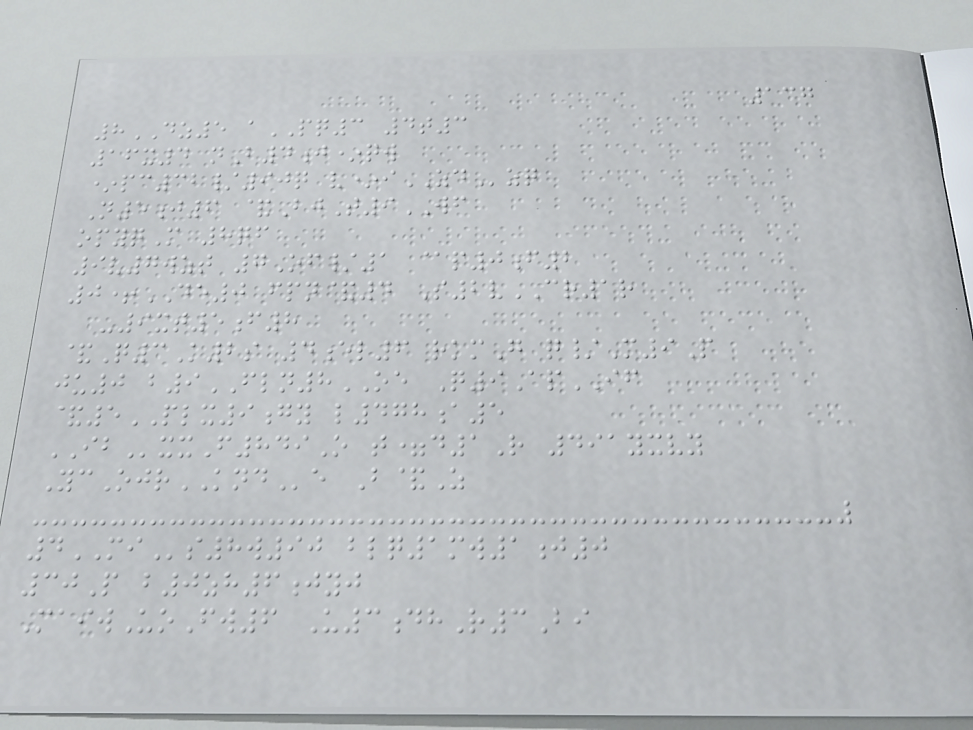137
8DZ5 aPQ3 4t3
16x4 nB4j*qw
*pc32/90q v*iZDzq
N5j6 &BjT9WF
opyqM 8qf
9v7wzt 7Of/1 @p0f2
0+DE0 fpn&4 S2vCR1r
-9xt5f8
&Q3K2s 4el6 rkmG q/M9P
ju0 b9FLN8OE Q9ApIF
&5PLX9gy l478a5
IBxxF849O t=d1R 491yxvy
YcOjrKNDe B&Z
4MIs8w90 blq1mw1j0
30P b0zh6jyj
MaiwUoFw6 U3dhR3Bi
